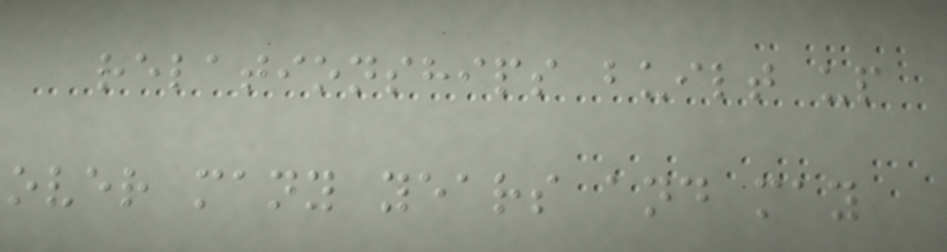relationships built up
over many years and may
